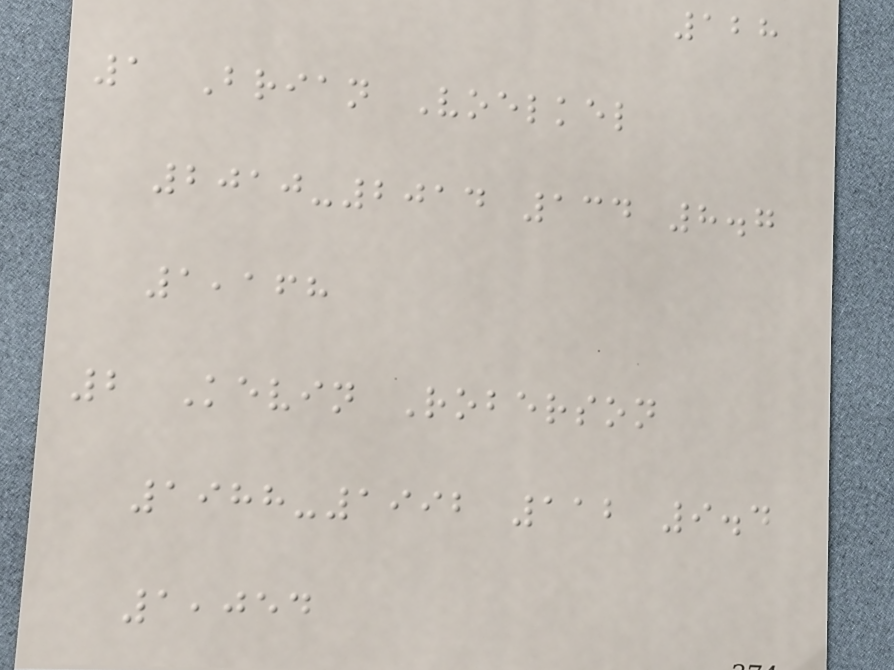128
1 Brian Voelkel
2010-2014 134 8.7
1,168
2 Kevin Roberson
1988-1992 112 9.4
1,054
